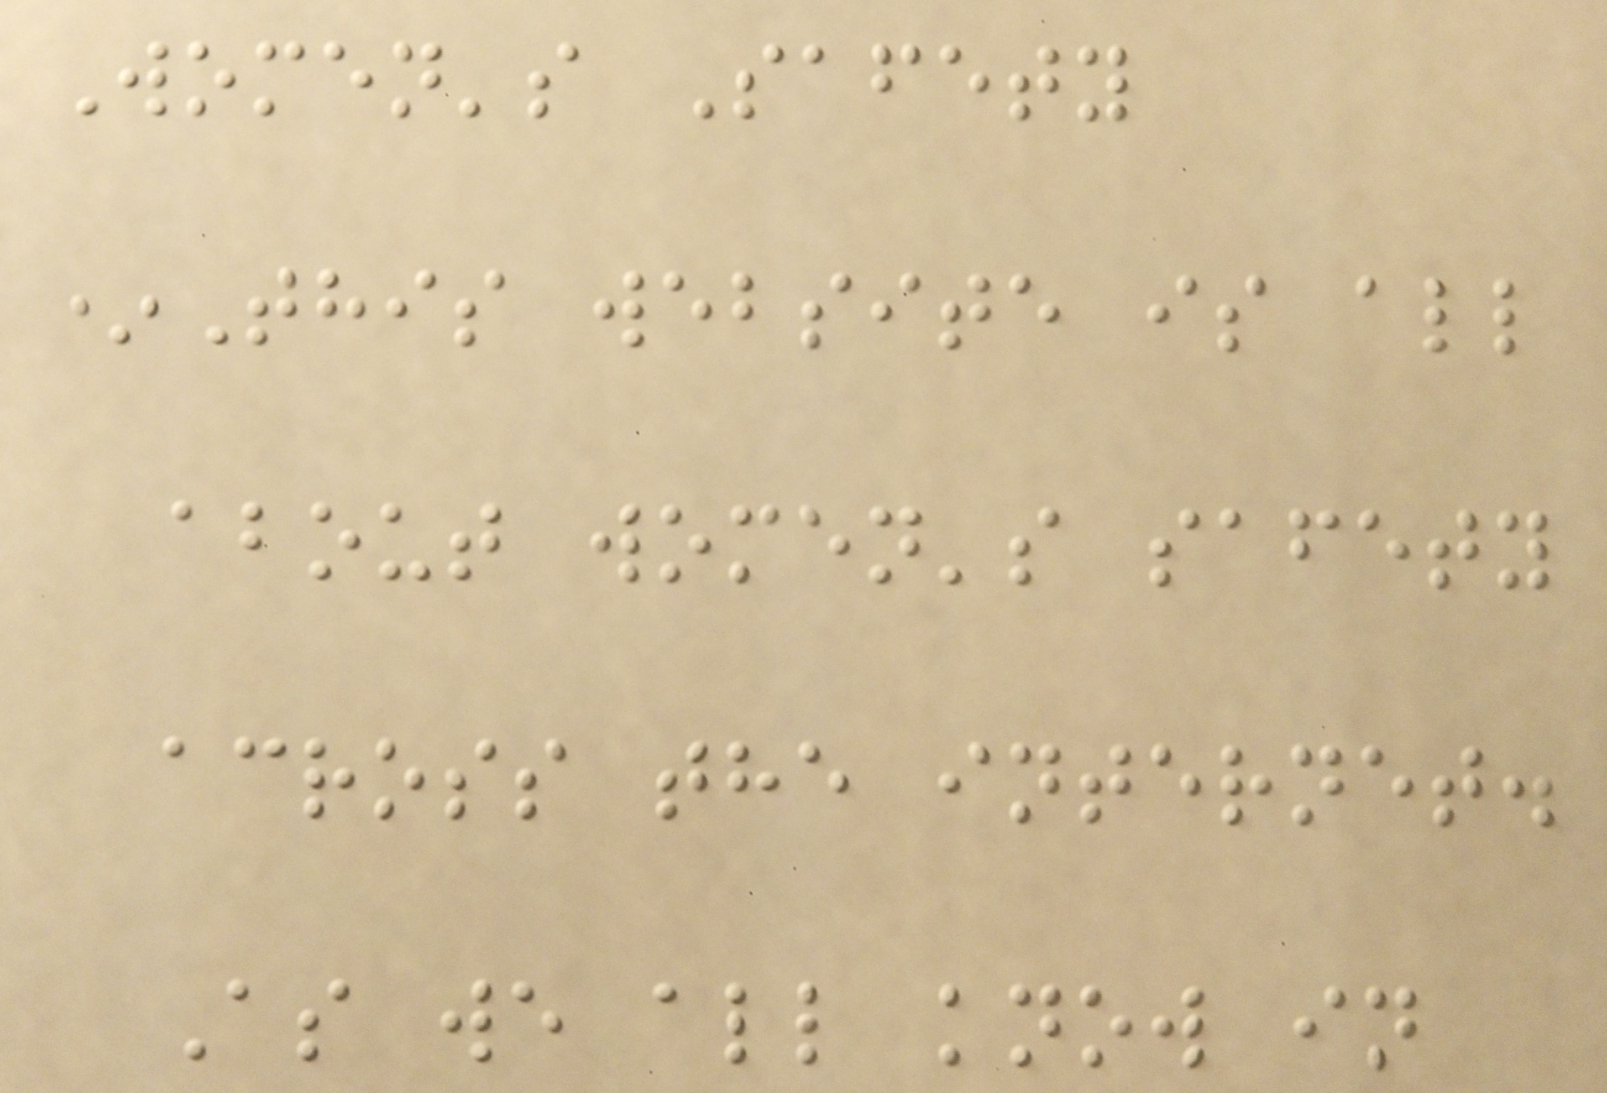Women's Safety
*This website is all
about women's safety
across the internet.
As we all know in
